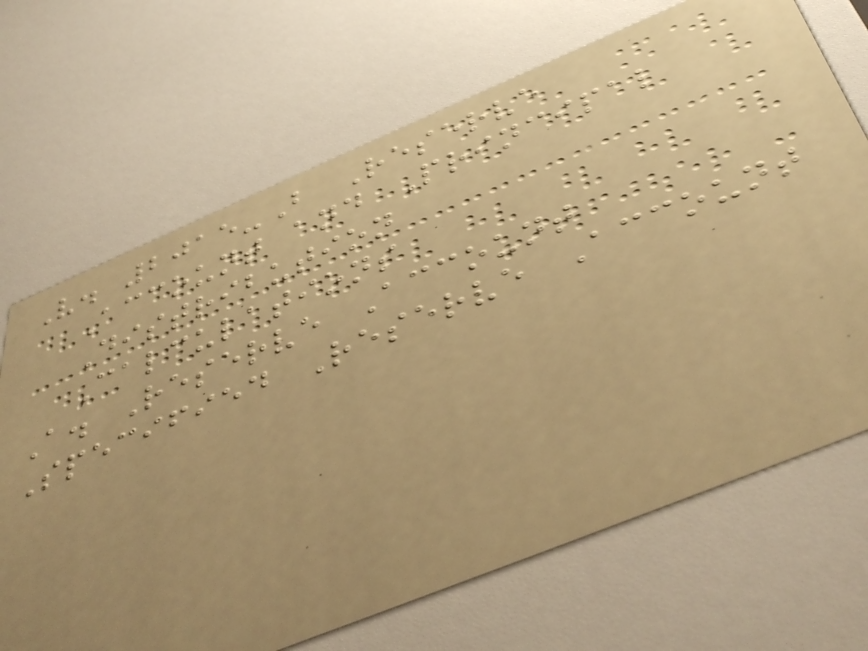V. 2015-B Reserve
Account and Principal
Distribution
Calculations
A. Reserve Account
Specified Reserve Account
